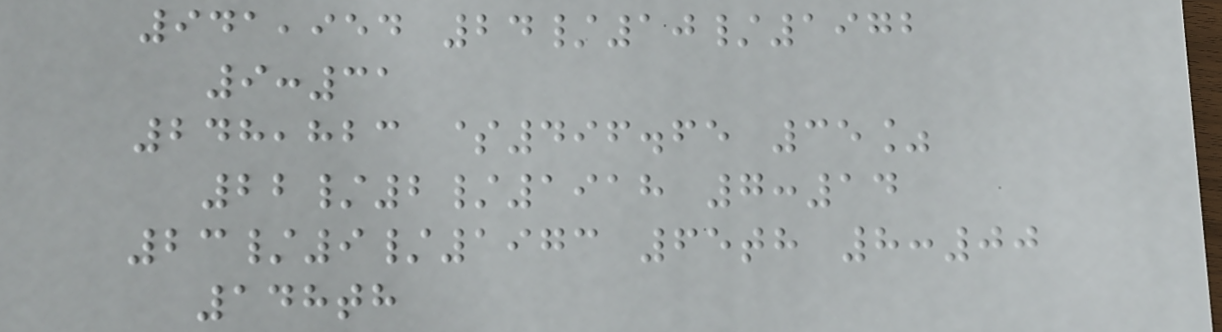941,954 24/10/1972
9:31
248,823 $496.65 35%
22/2/1918 7:14
23/9/1973 65th 8:00
148th
